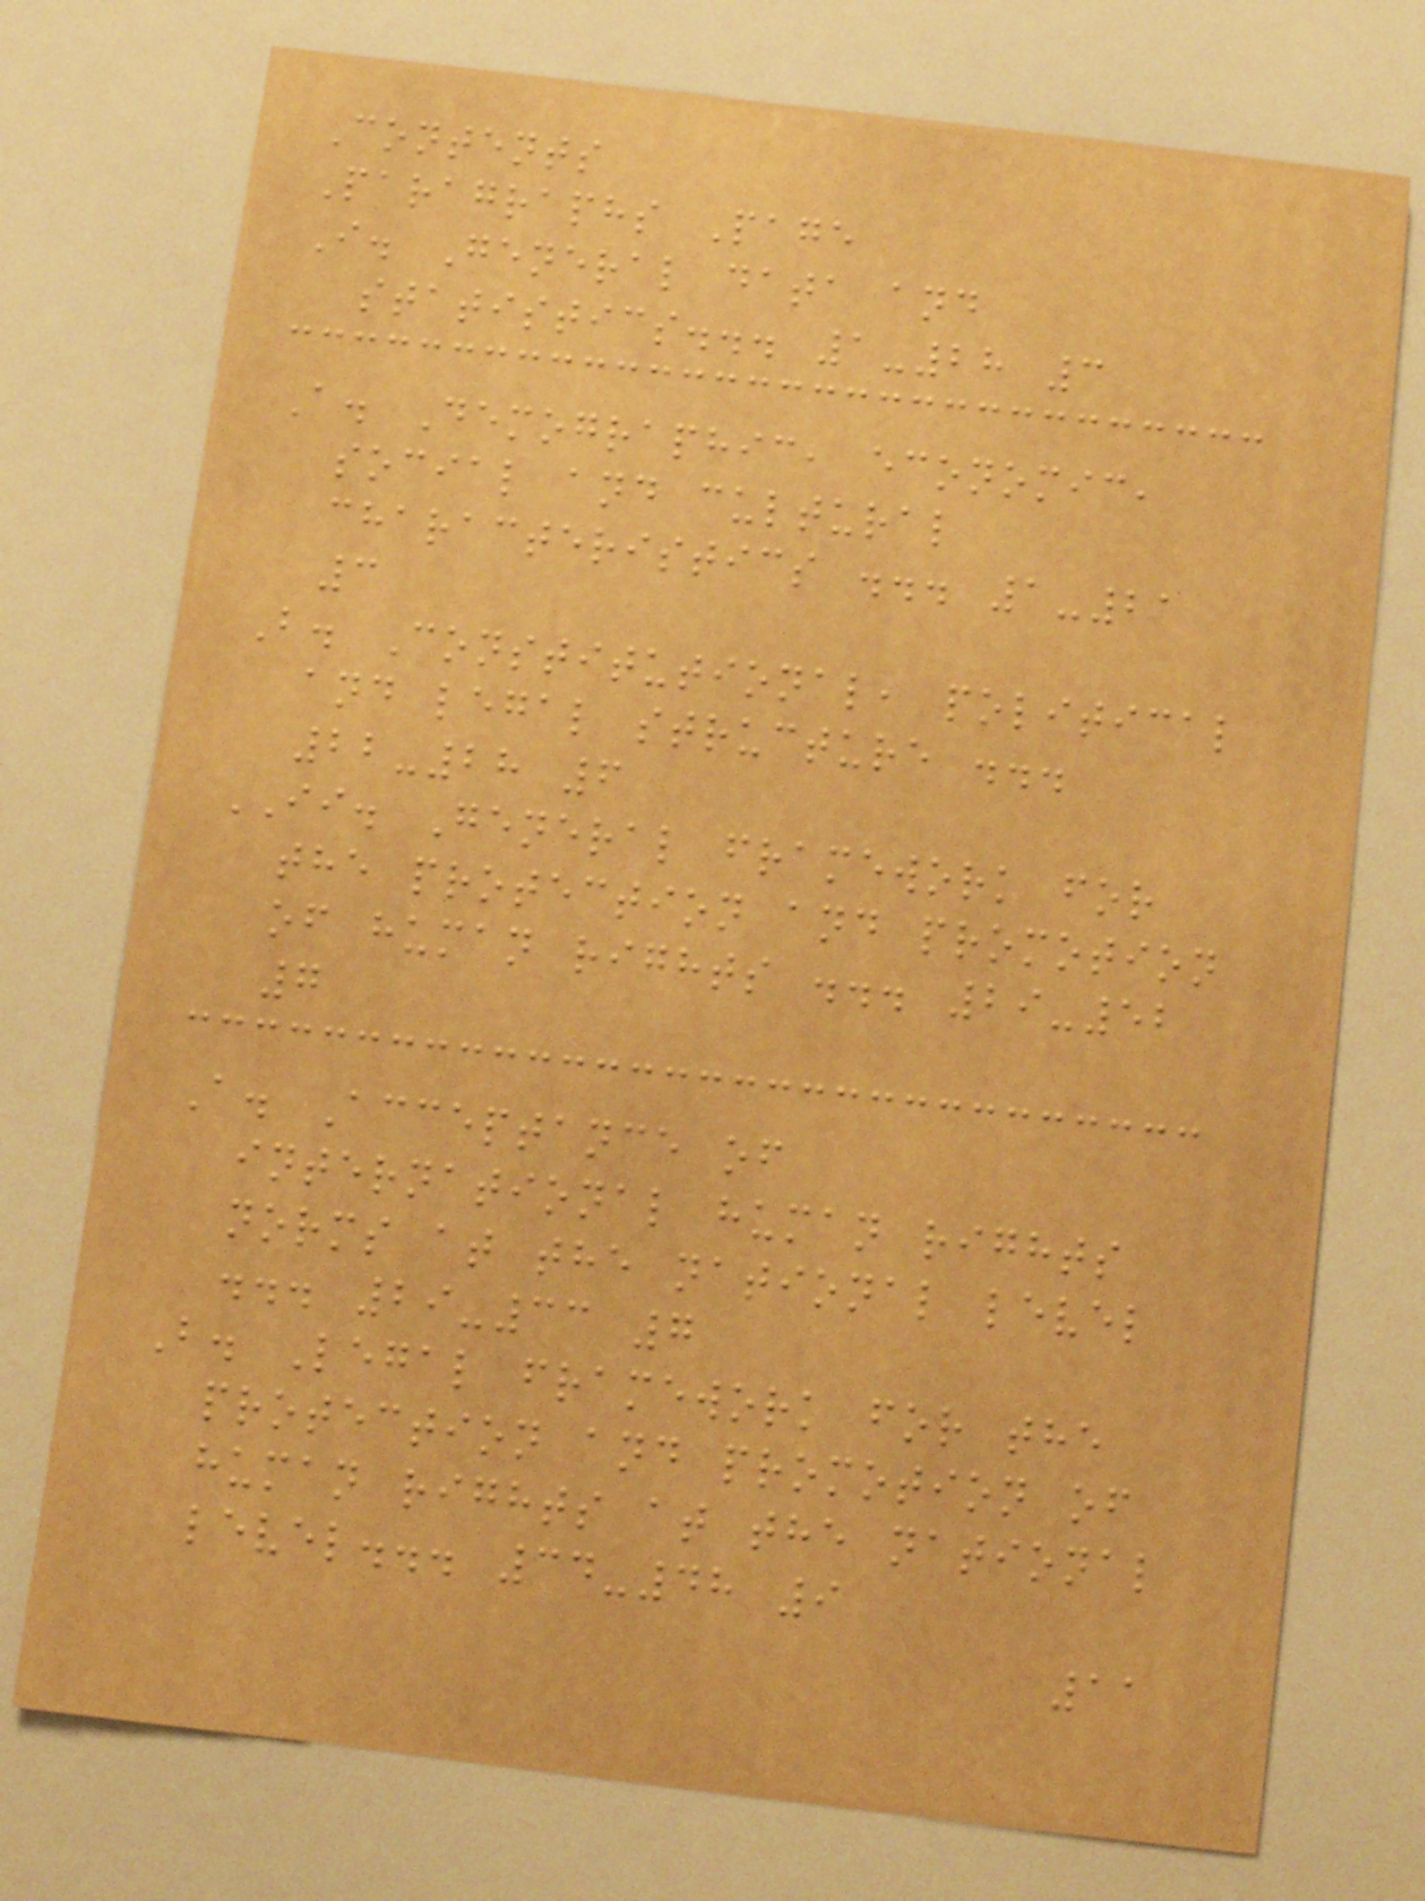Contents
Paragraphs Page
I. General data and
statistics... 1-28 3
A. Demographic, economic,
social and cultural
characteristics ... 1-21
3
B. Constitutional, political
and legal structure ...
22-28 6
II. General framework for
the protection and promotion
of human rights ... 29-52
7
A. Acceptance of
international human rights
norms at the national level
... 29-33 7
B. Legal framework for the
protection and promotion of
human rights at the national
level... 34-48 9
11
